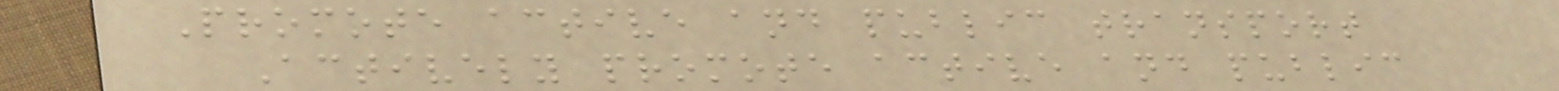Promote active and public transport
Actively promote active and public
